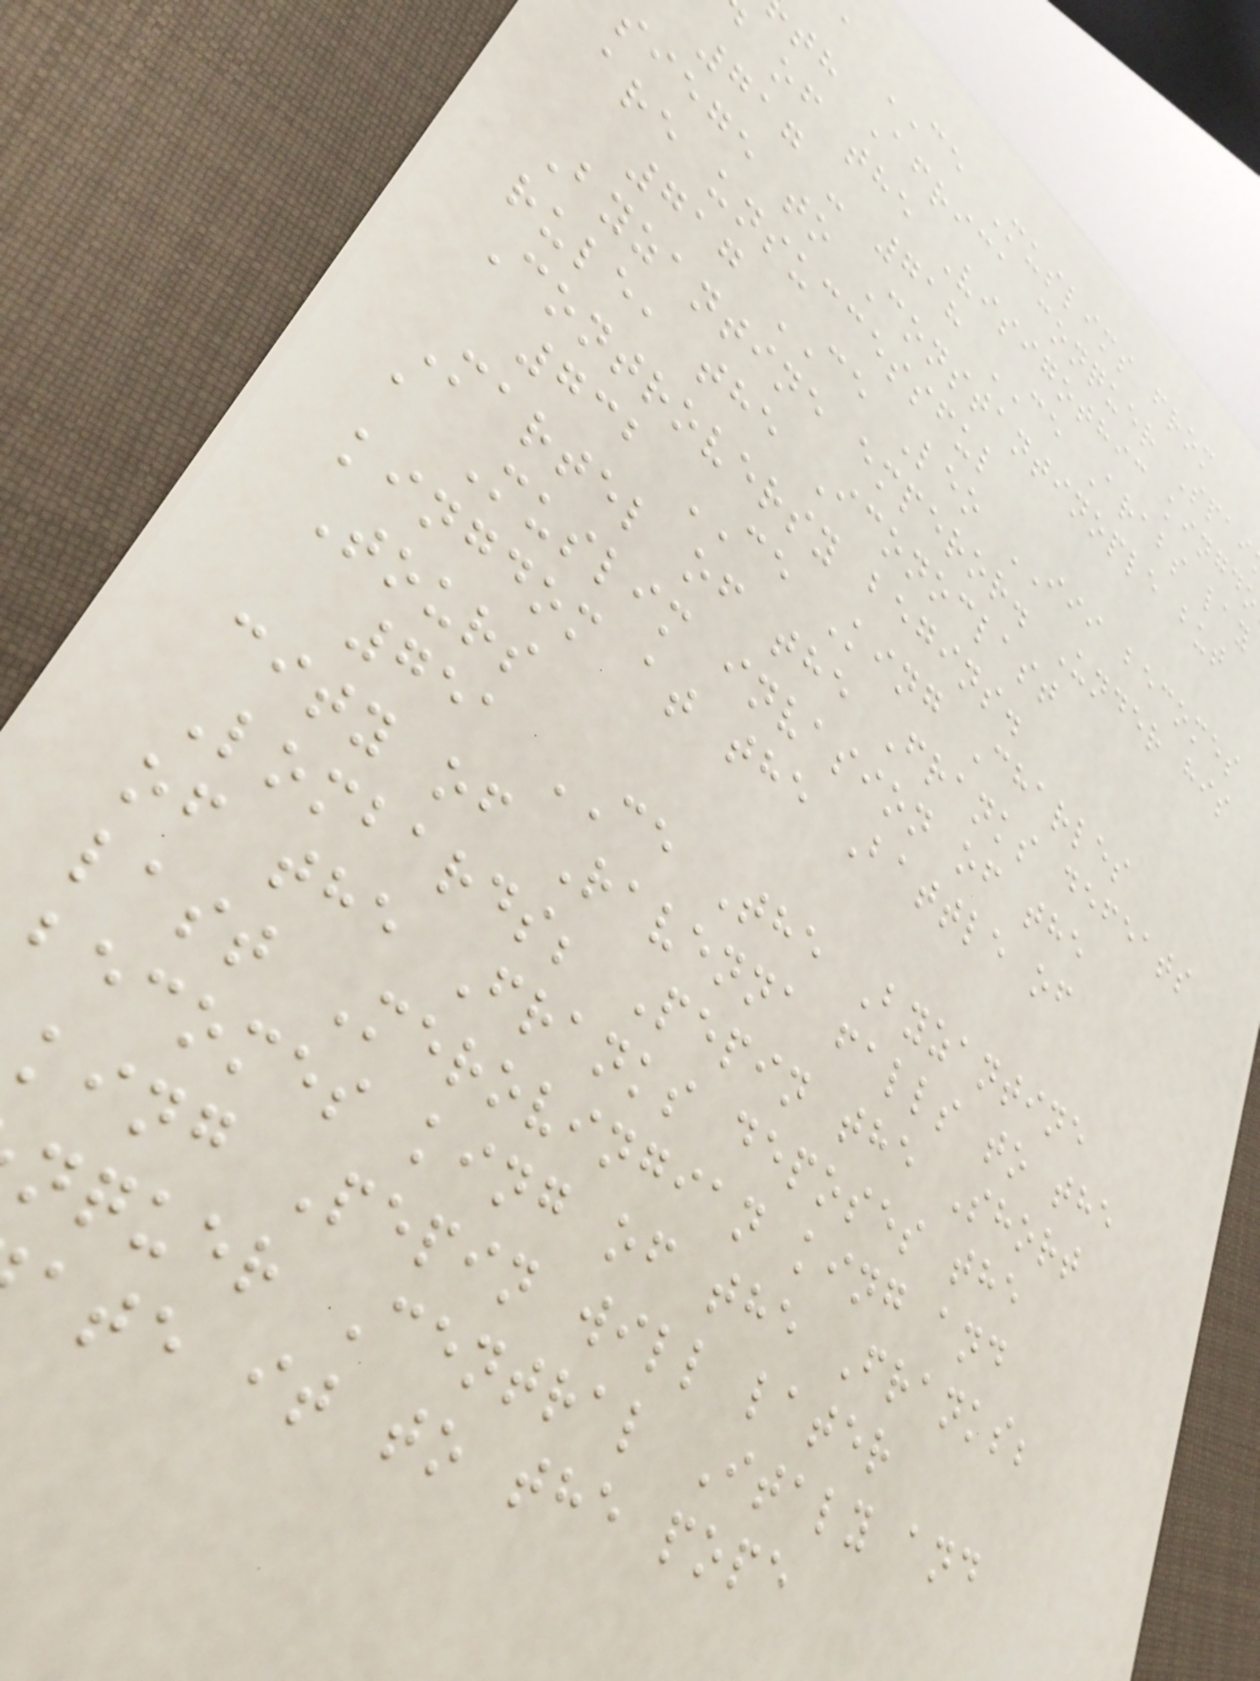a CE Muslims from
th Africa conquer Spai
of the Visigothic kingdo
717 - 718 CE Arabs lay
siege to Constantinople but
are unsuccessful
717 CE Leo III becomes
Byzantine emperor. Under his
rule, the Iconoclast
Controversy begins.
732 CE King Charles
Martel of the Franks defeats
a Muslim invasion of the
kingdom at the Battle of
Tours
751 CE The Byzantine
city of Ravenna falls to the
Lombards; Pepin the Short
of the Franks deposes the
last Merovingian king and
becomes king of the Franks;
king Pepin will later
nquer Central Italy and
ate it to the pope
